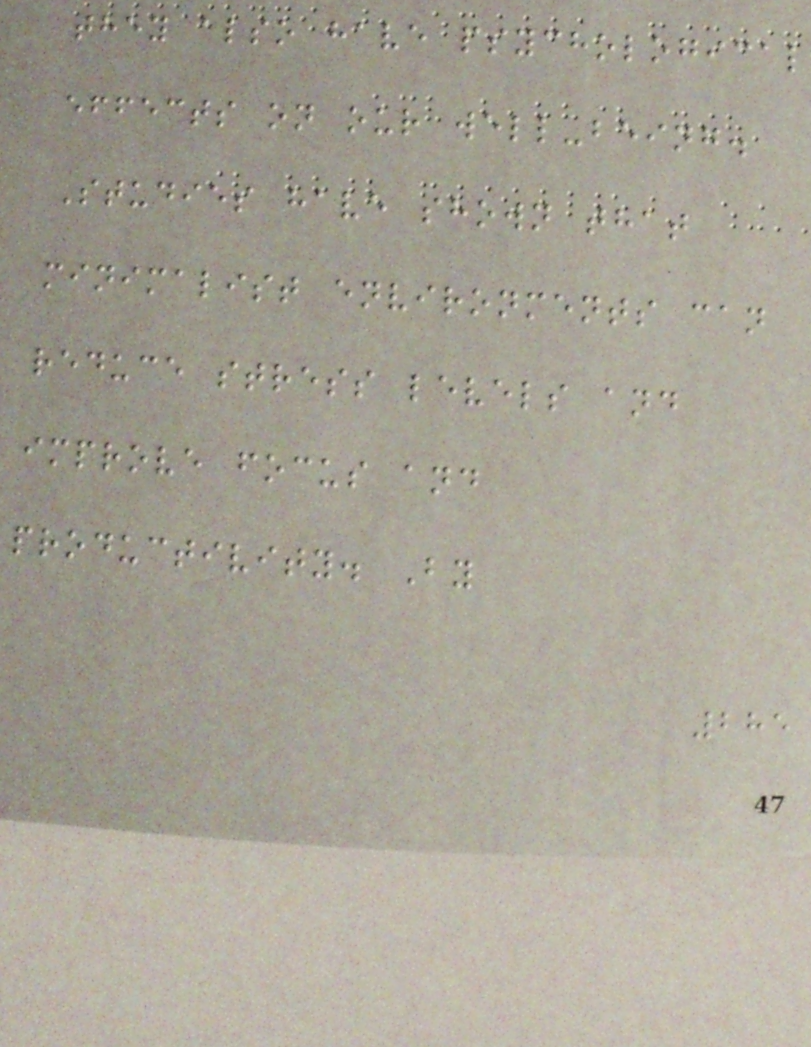they also have psychological
effects on our well-being.
Studies have shown that
minimalist environments can
reduce stress levels and
improve focus and
productivity. By
285
